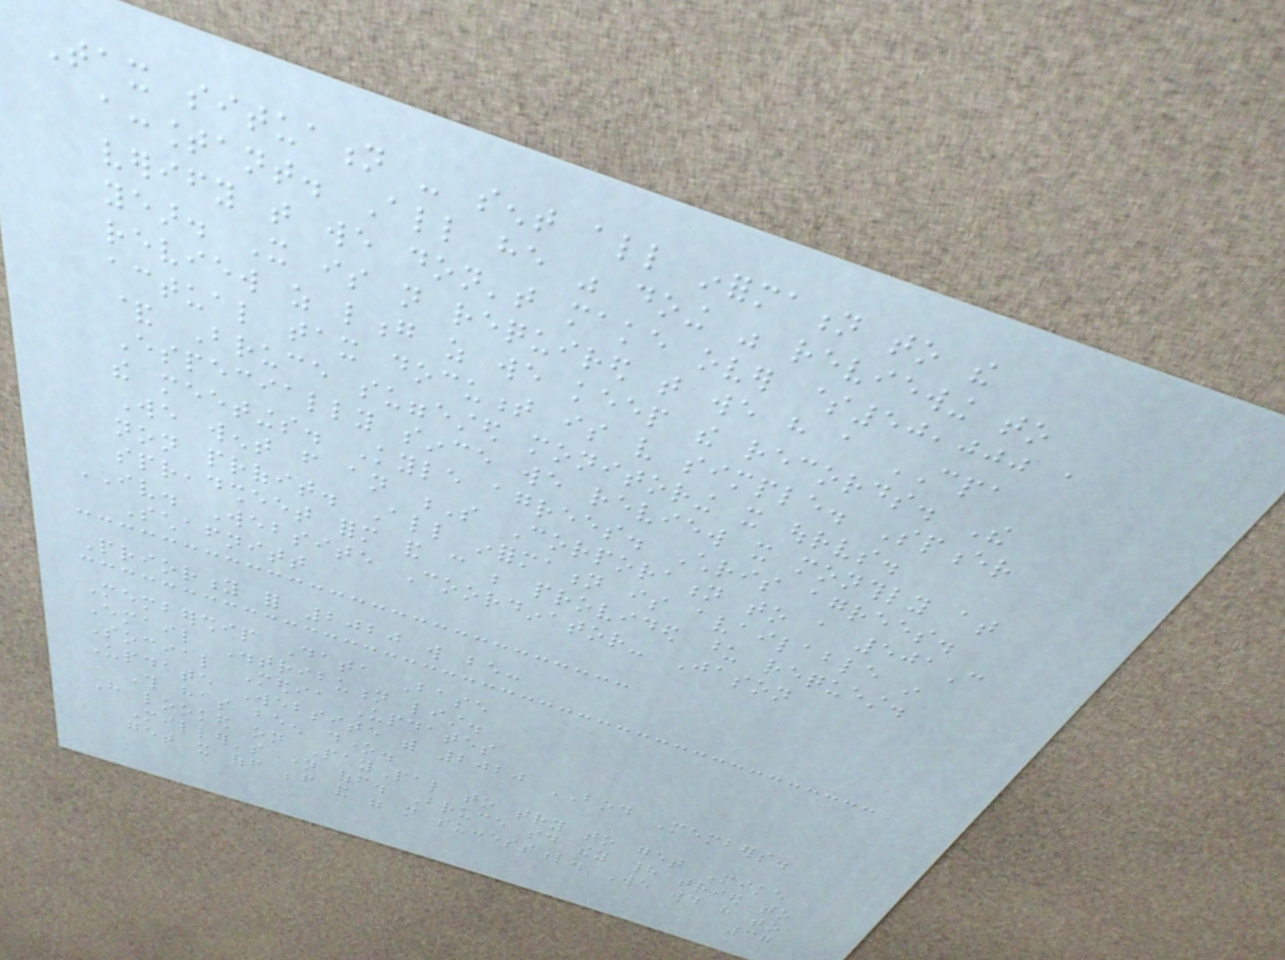Tax situation - sent all information to the
accountant. All he was doing was reviewing to
verify that we don't make over $50,000 a
year. It is not required that we have a CPA
review as long as we keep the records. The
actual tax document is very simple. Spencer
& Bruce suggested monitoring it ourselves.
Especially since we review it monthly at
the meetings. Kyle agrees. Chris agrees.
We went from an S Corporation to a 501C
non profit. All information is available in
spreadsheet form and can be provided upon request.
IV. Website Coordinator- Jason
Schafnitt
Priority for 2020 will be:
Membership Data Base
Email Distribution list.
Social Media Updates
Update Website with 2020 BOD Members.
This has been done.
Have looked on PayPal to try to get Mike
Miller's name off. Bruce said they had tried to
get it off before and were not successful. We would have to
37
